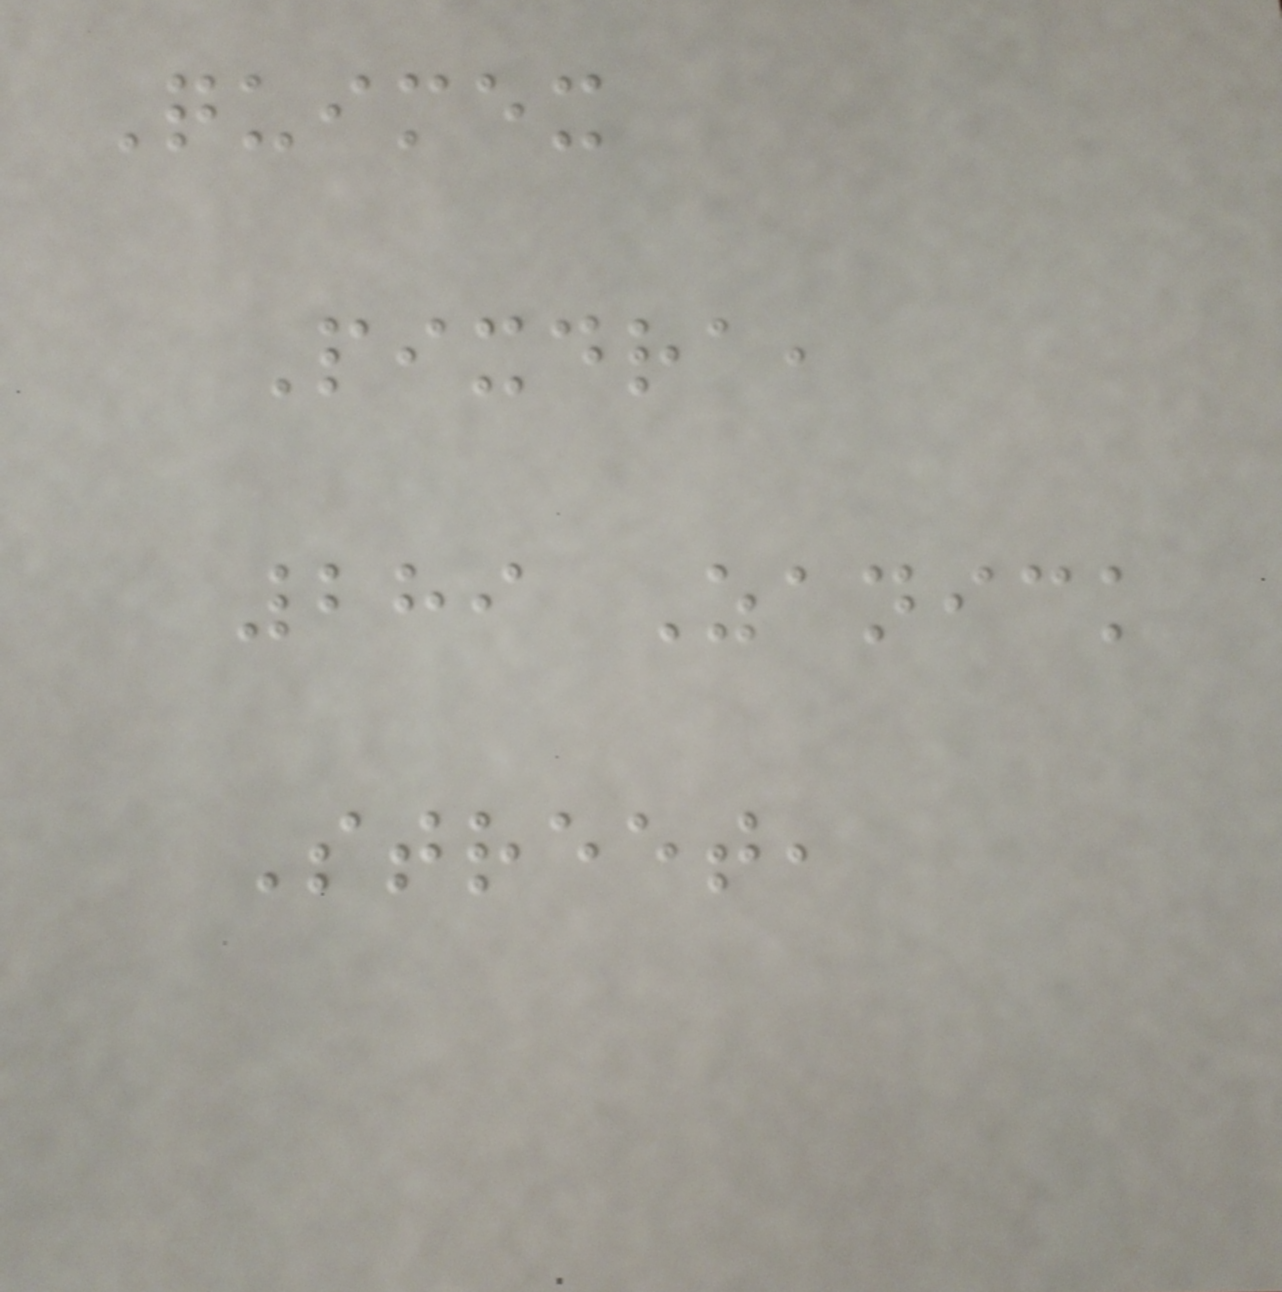Quimex
Pixdra,
289 Zanick
Street,
